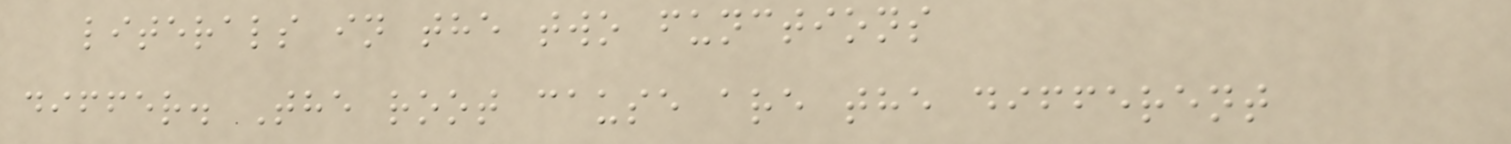literals in the two functions
differ. The root cause are the different
